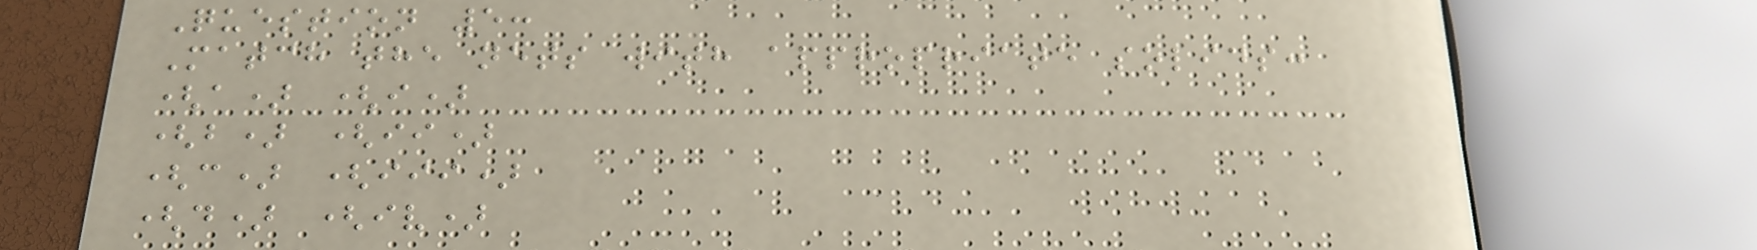Question 5:
Match the nets with appropriate solids:
(a) (i)
(b) (ii)
(c) (iii)
(d) (iv)
